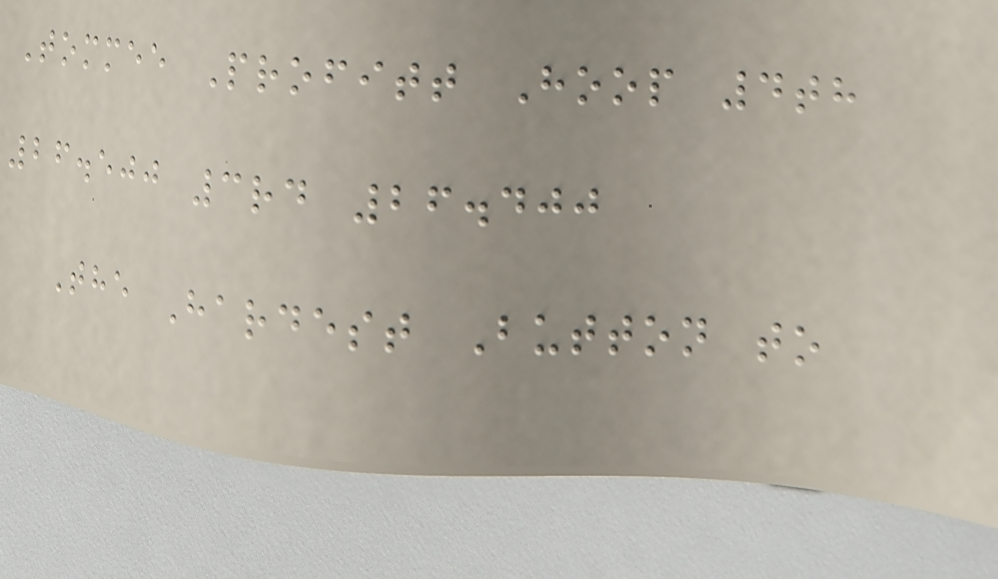Tommee Profitt Hoop 4th
26.500 3rd 26.400
The Hardest Button to
